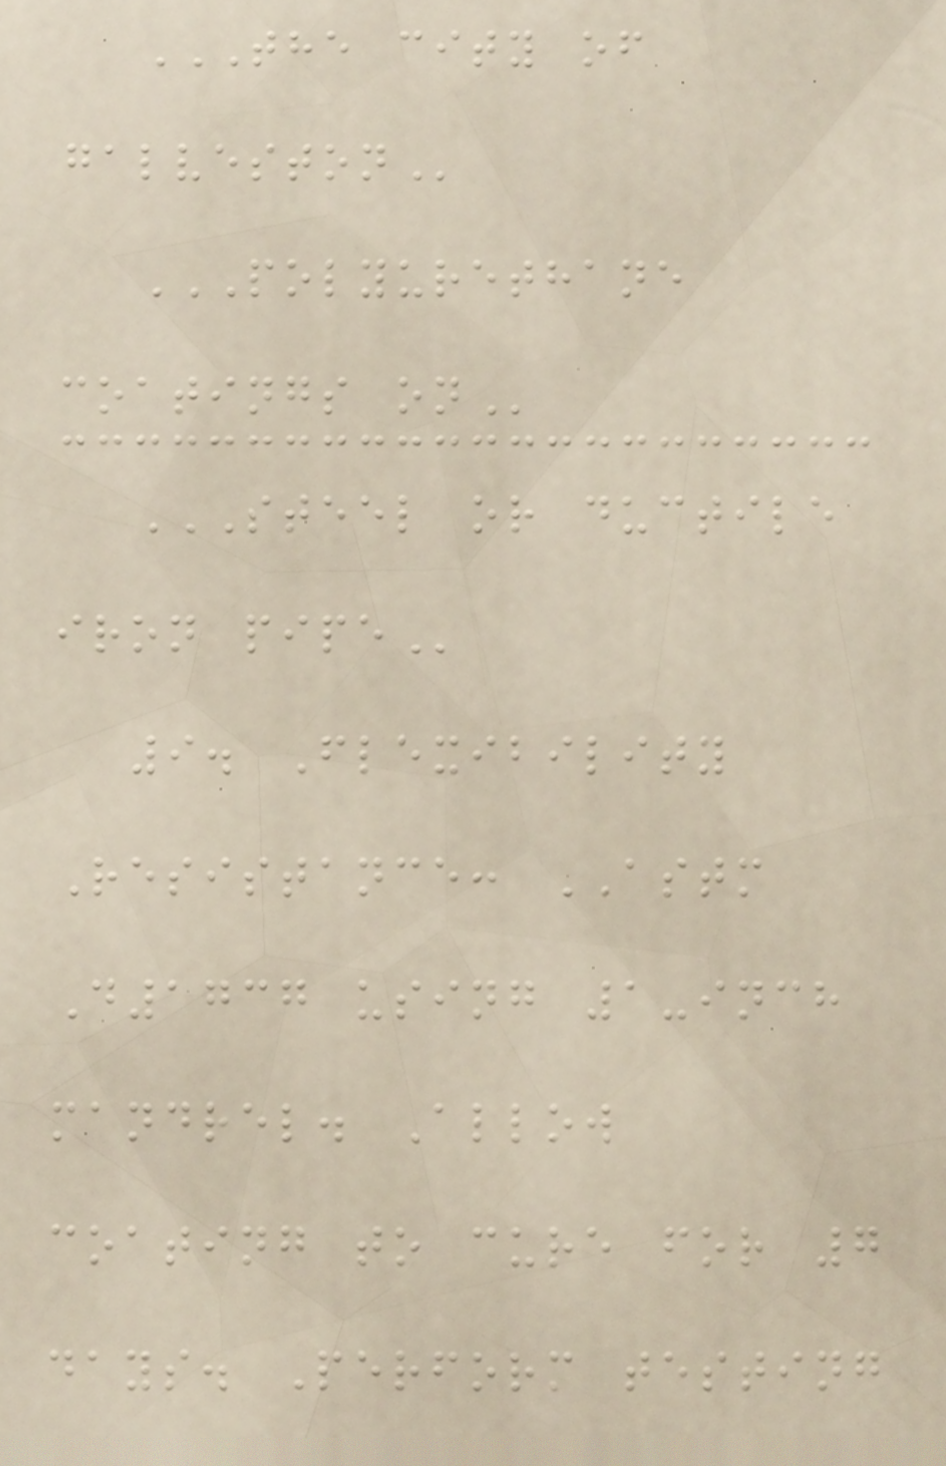THE CITY OF
GALVESTON
POLYURETHANE
COATINGS ON
STEEL OR DUCTILE
IRON PIPE
9. Flexibility
Resistance: ASTM
D1737 using 1-inch
mandrel. Allow
coating to cure for 7
days. Perform testing
